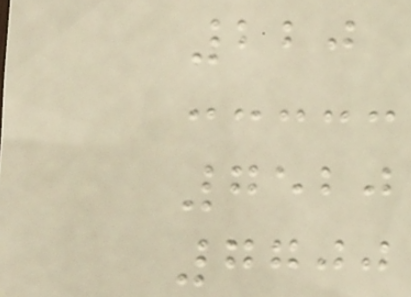220
7520
7700
